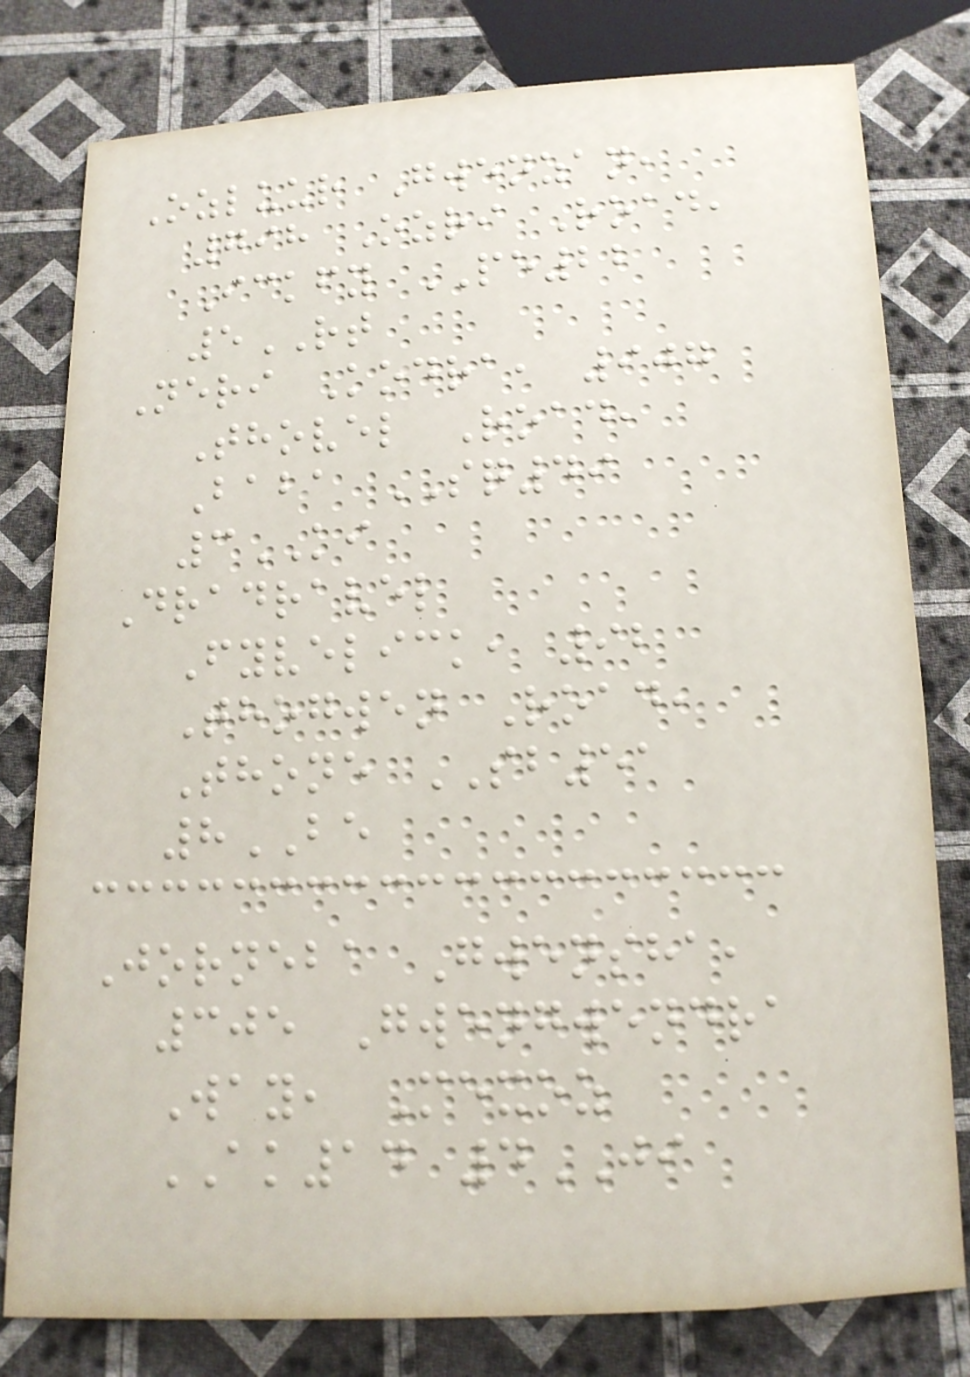Ozluur Gwenzan,
798 Ozri Road,
Ickfy PE22
5RT
Neri Kodra, 907
Thovel Road,
Baba SQ49
3KI
Dradravel
Fyvelick, 92
Thogwen Road,
Thone SB51
8BE
Jorneba Gwensha,
305 Gwengwendra
Way, Mexoz
AK14 4JI
